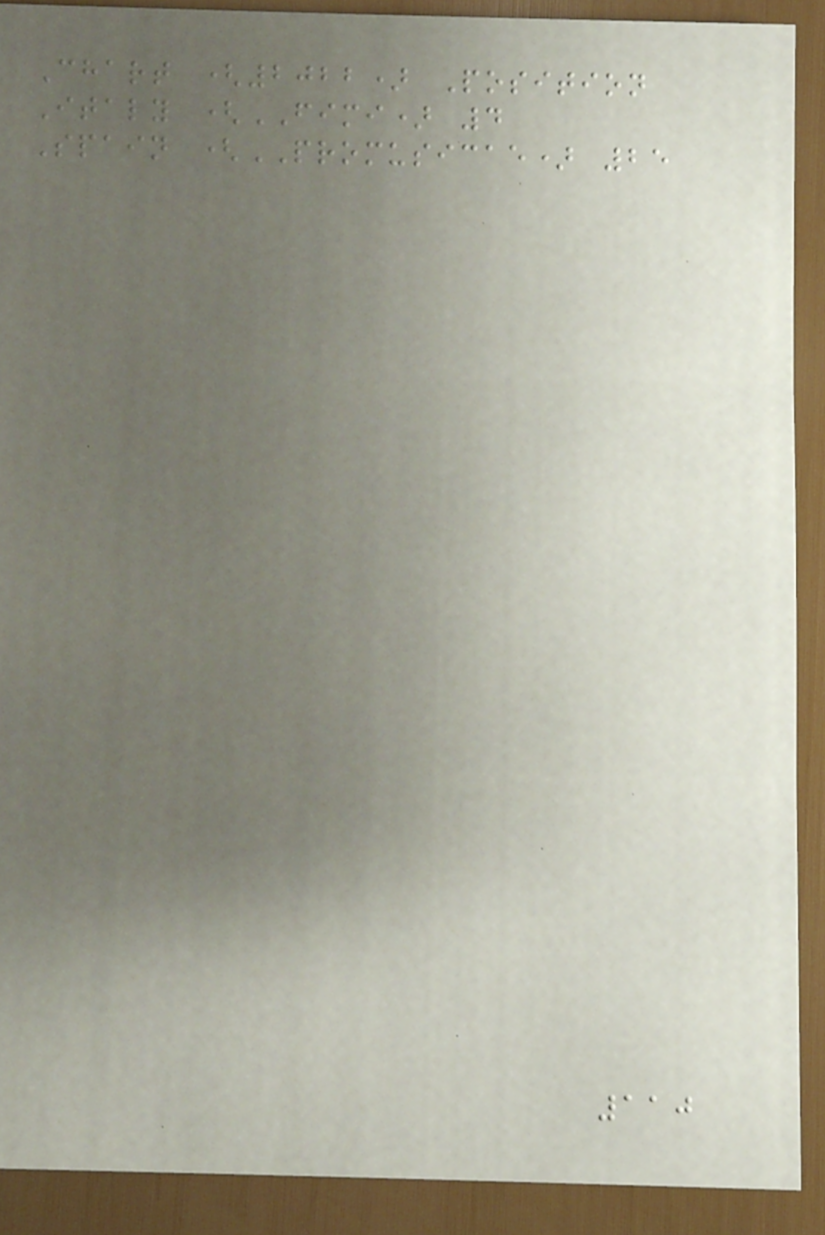Chart (2022) Position
Italy (FIMI) 4
Spain (PROMUSICAE) 25
110
